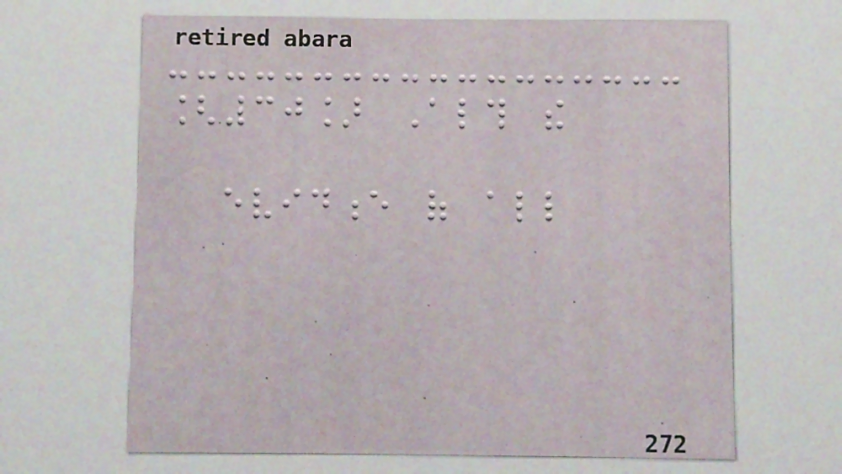[30] Although the
evidence of all
